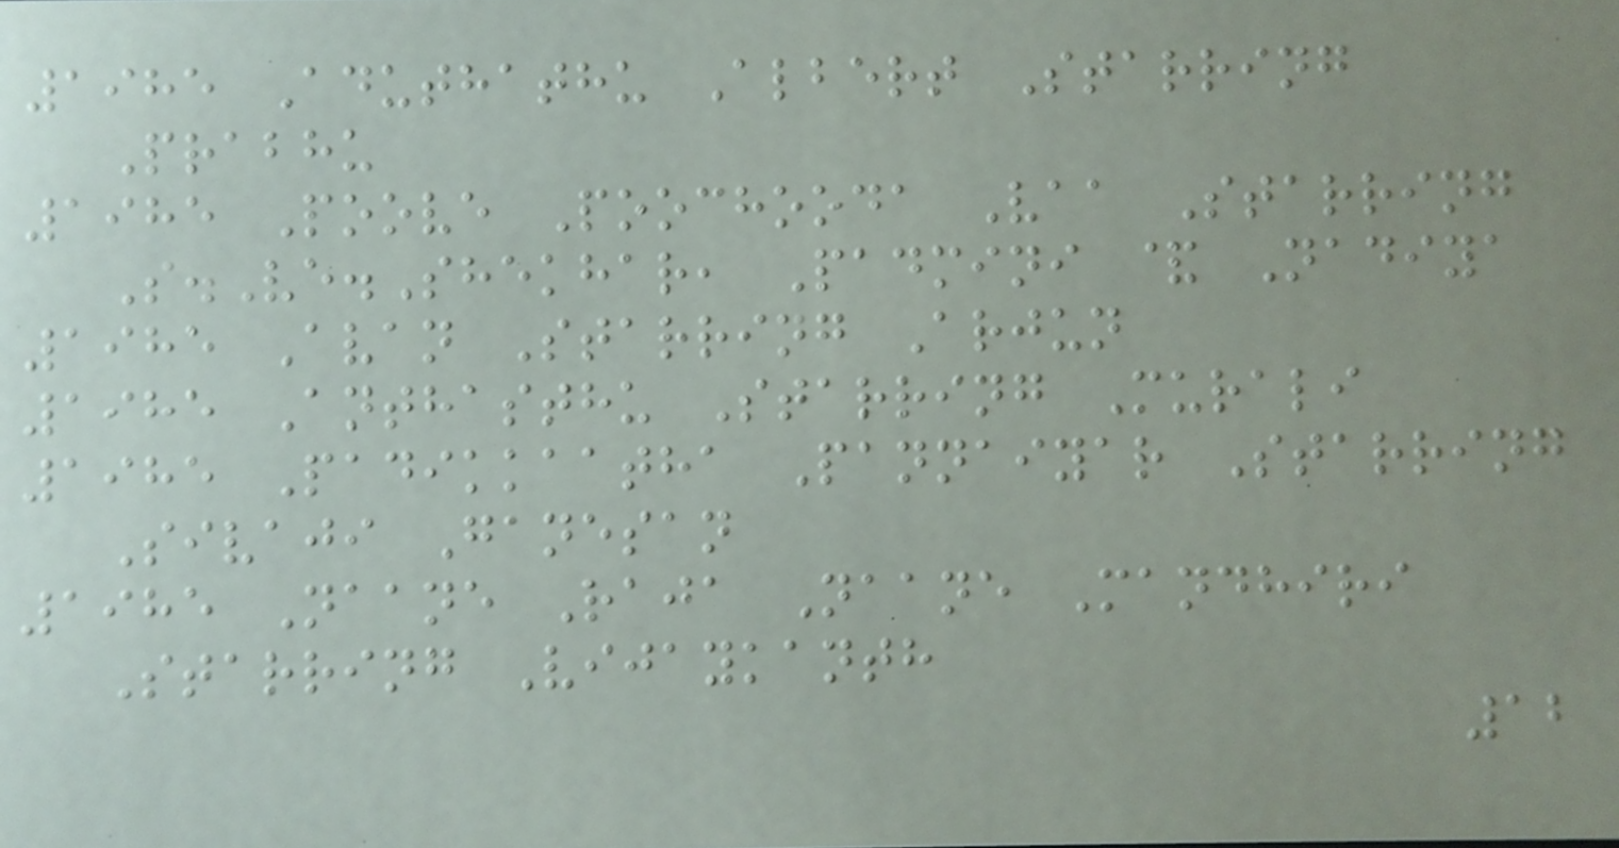1985 Aduthathu Albert Starring
Prabhu
1985 Poove Poochooda Vaa Starring
S.Ve.Shekhar, Padmini & Nadiya
1985 Avan Starring Arjun
1985 Anthasthu Starring Murali
1985 Padikkaatha Pannaiyar Starring
Sivaji Ganesan
1985 Naane Raja Naane Mandhiri
Starring Vijaykanth
12
